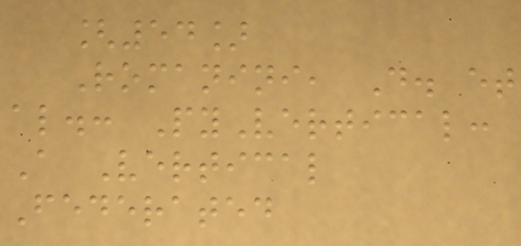[54]
Romanini, D. et
al.: PyVertical:
A Vertical
Federated
